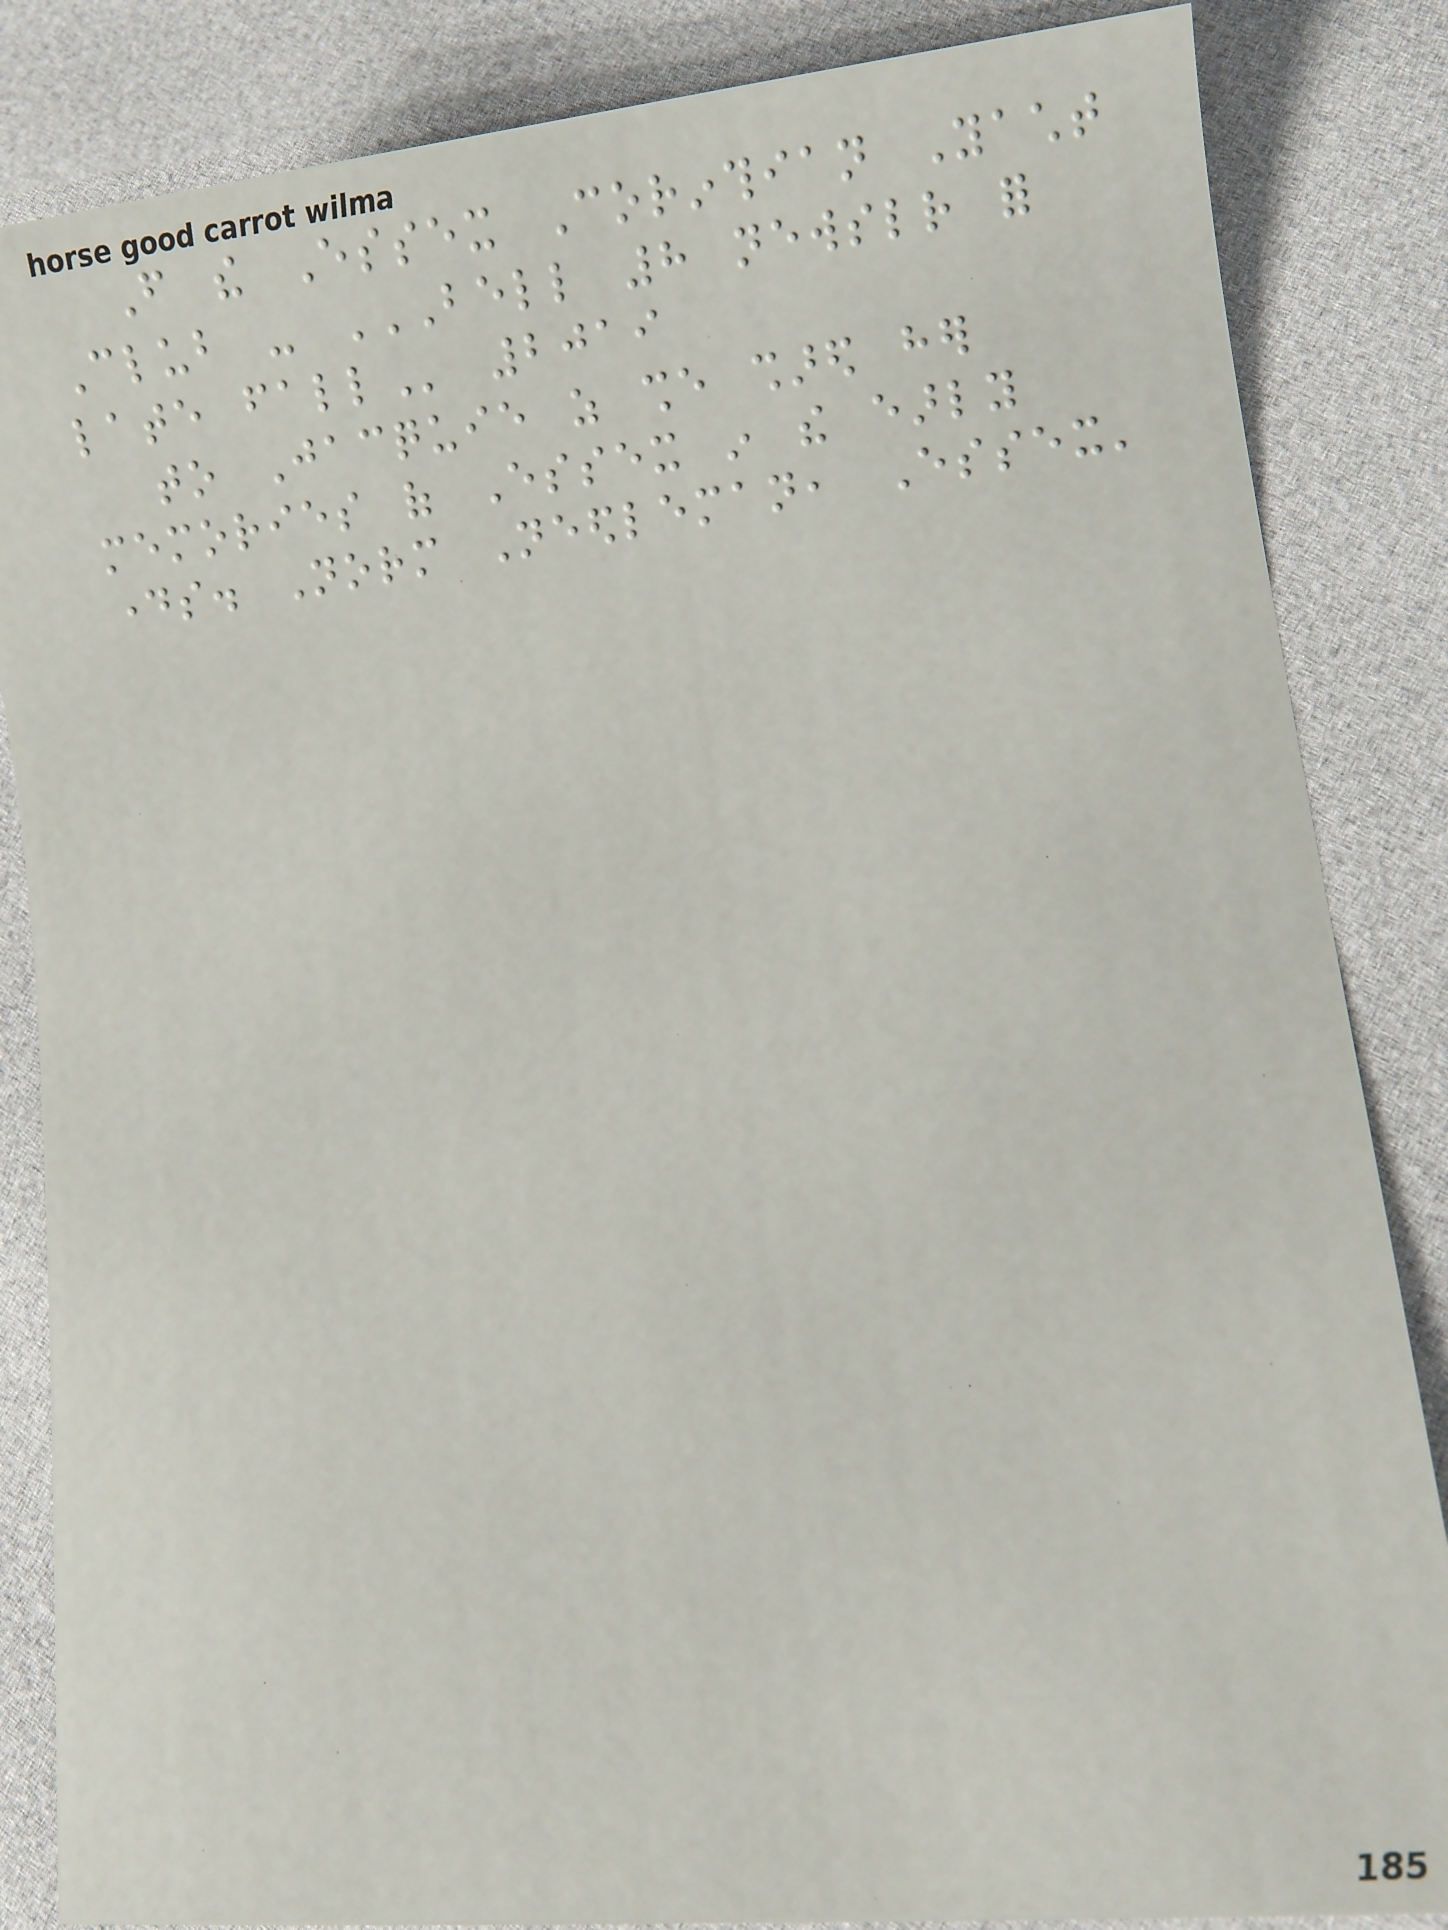From the Essex Corinthian Yacht
Club - BELL 8 NEWSLETTER FOR
LATE FALL 2019
to Jacquie as she shared her
memories of Essex in the early
days. Norm Needleman, Essex'
